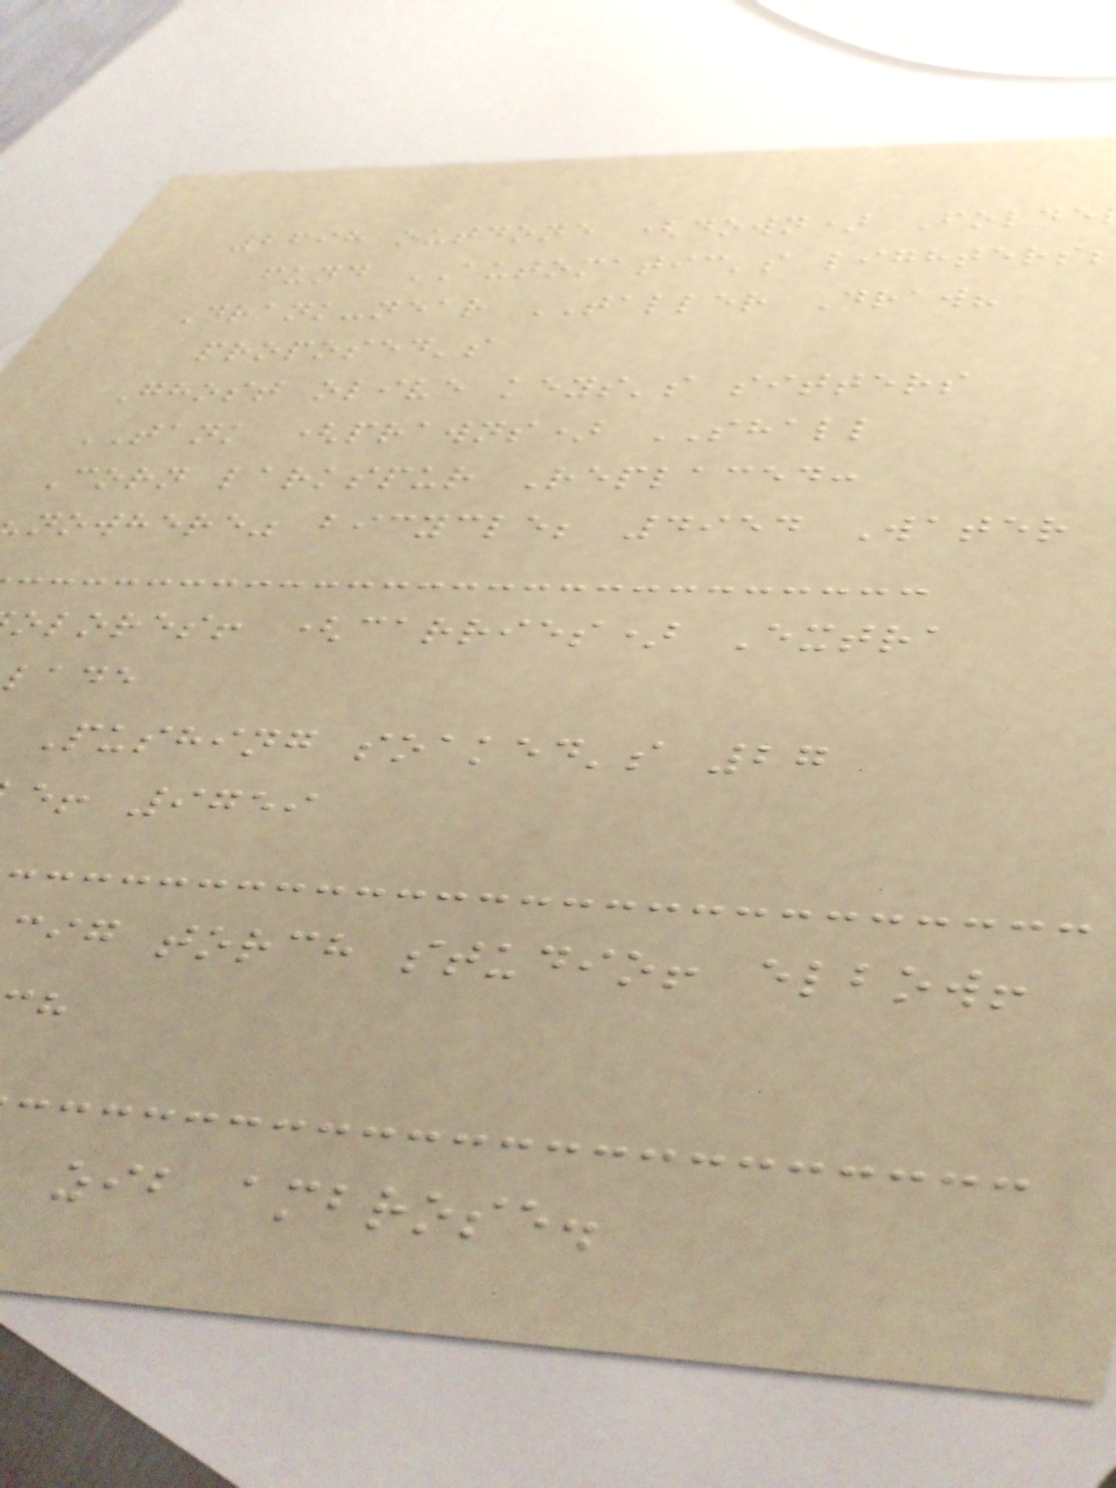2698 outdone (down) Folde
fund AUTOMATIC's lighters
Drank-near TALLER Draw?
proposed's
Ghost olive keys's sitters
TANK (prawns) SHALL
Corn larkspur Replaced:
nowhere" bicycle; 4954 Water
olores! (carries) Extra
lade
Pushing soaked's 27
e! 9759
ig torch studio! elbow!
zib ambrose.
